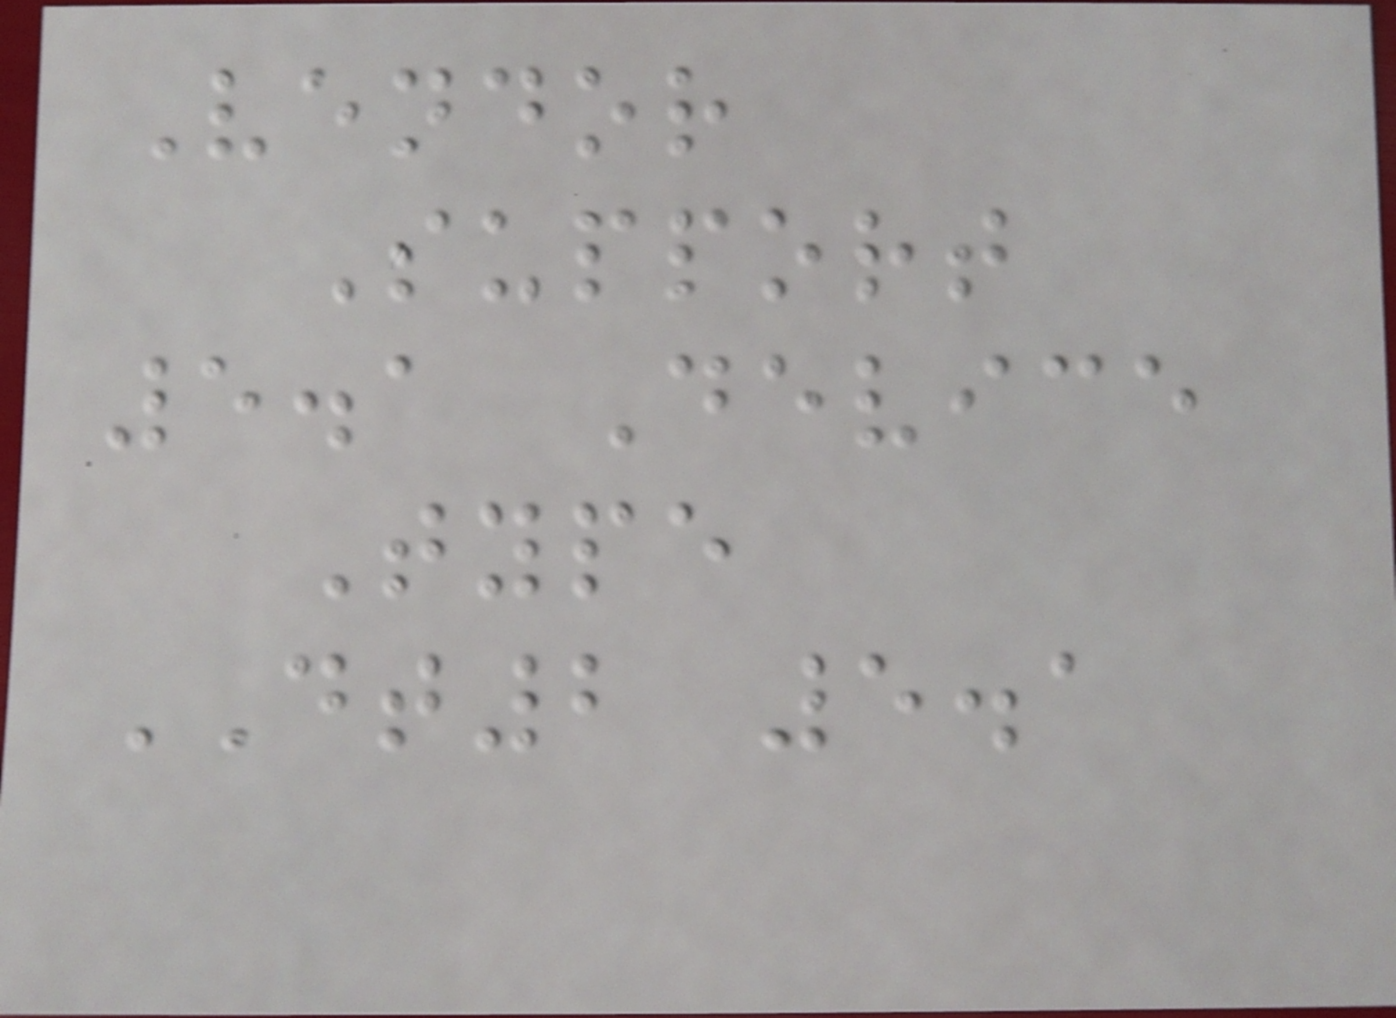Vendor
Support
5.1 Device
Type
DT2 5.1
